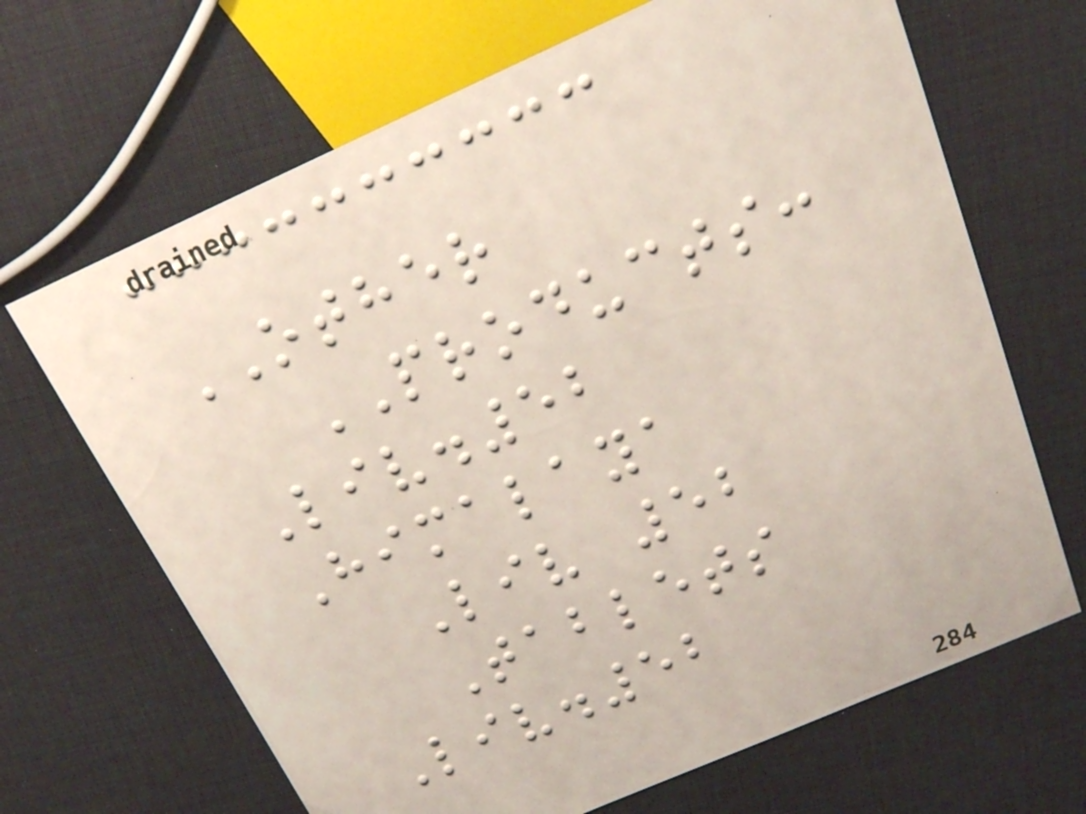OTHER
PRODUCTS:
Liv.52
Himalaya
Liv 52
Tablets
Liv.52
